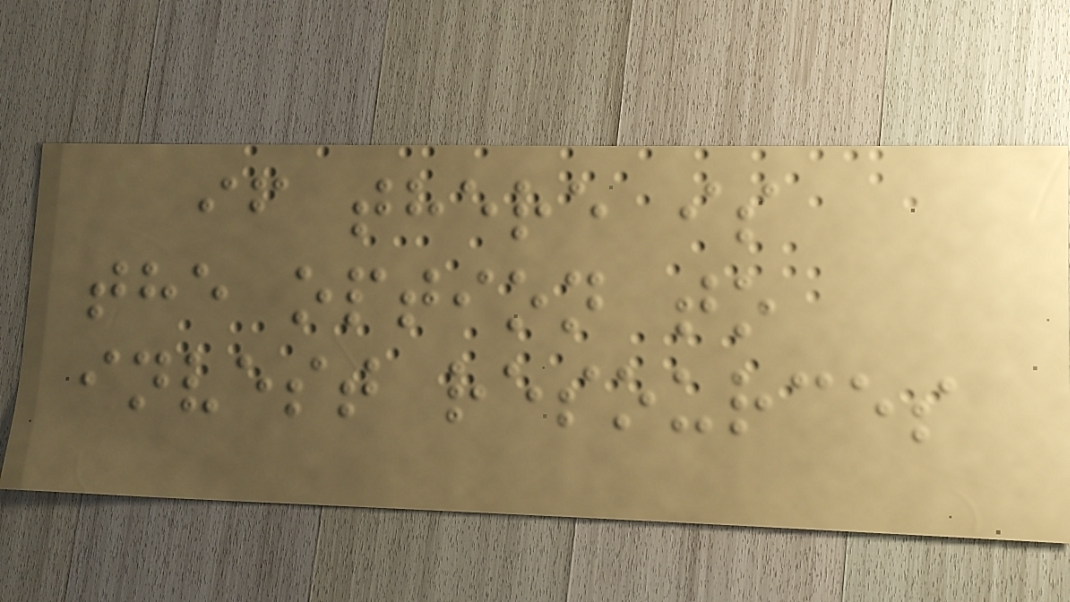if there is
the option to
invest resources
